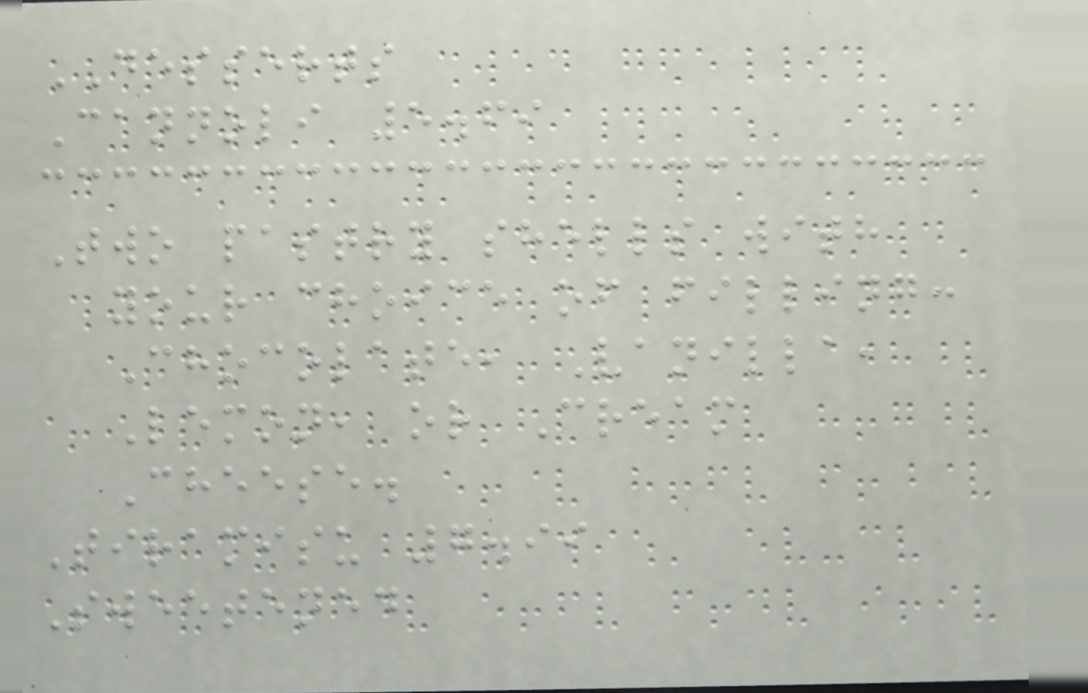DESSERTS
Cannoli 5.69
Two pastry shells with
your choice of filling:
Chocolate, Vanilla,
Lemon, or Cream
Cheese.
Tiramisu 7.99
Sweetened
